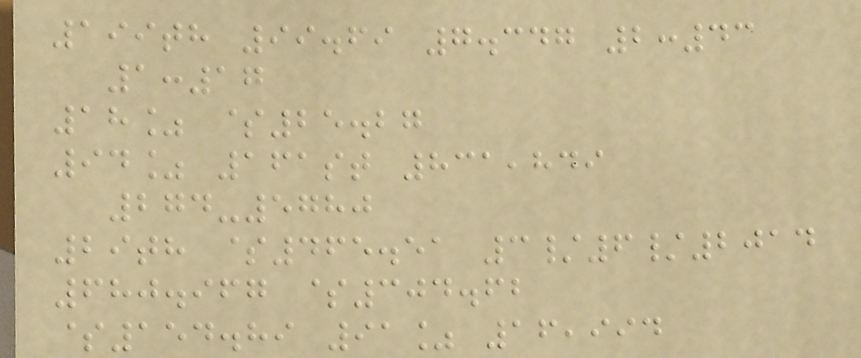199th 99.69 7.347 2:43
1:17
18% $25.27
94% 161st 831,849
274-5780
29th $465.51 3/6/2014
680.967 $304.62
$154.89 91% 16,994
